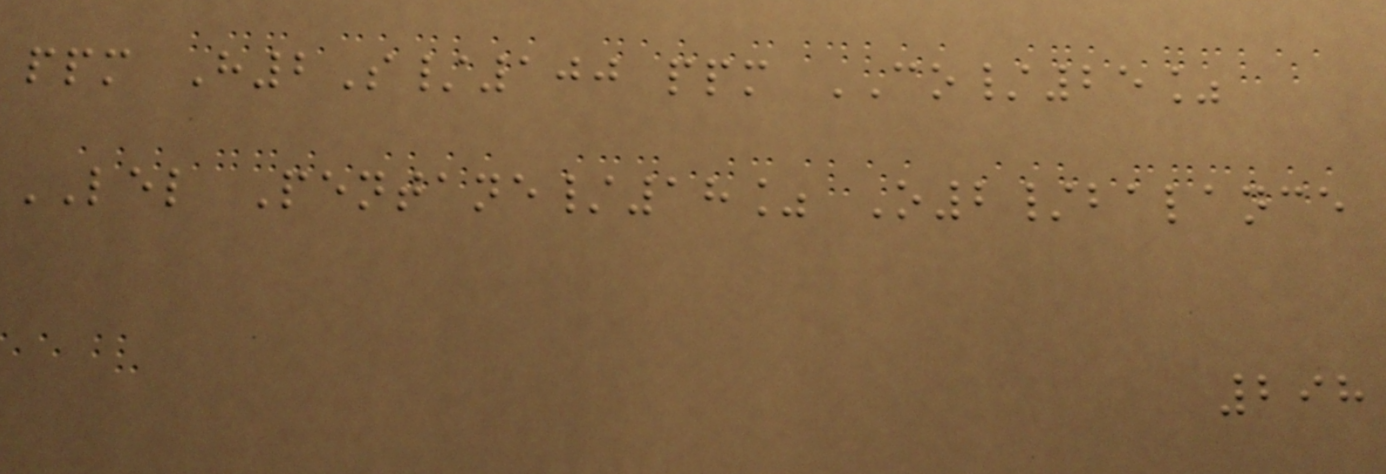ppm H2S/100 ppm CO/25%
LEL Pentane/18% O2/balance
298
